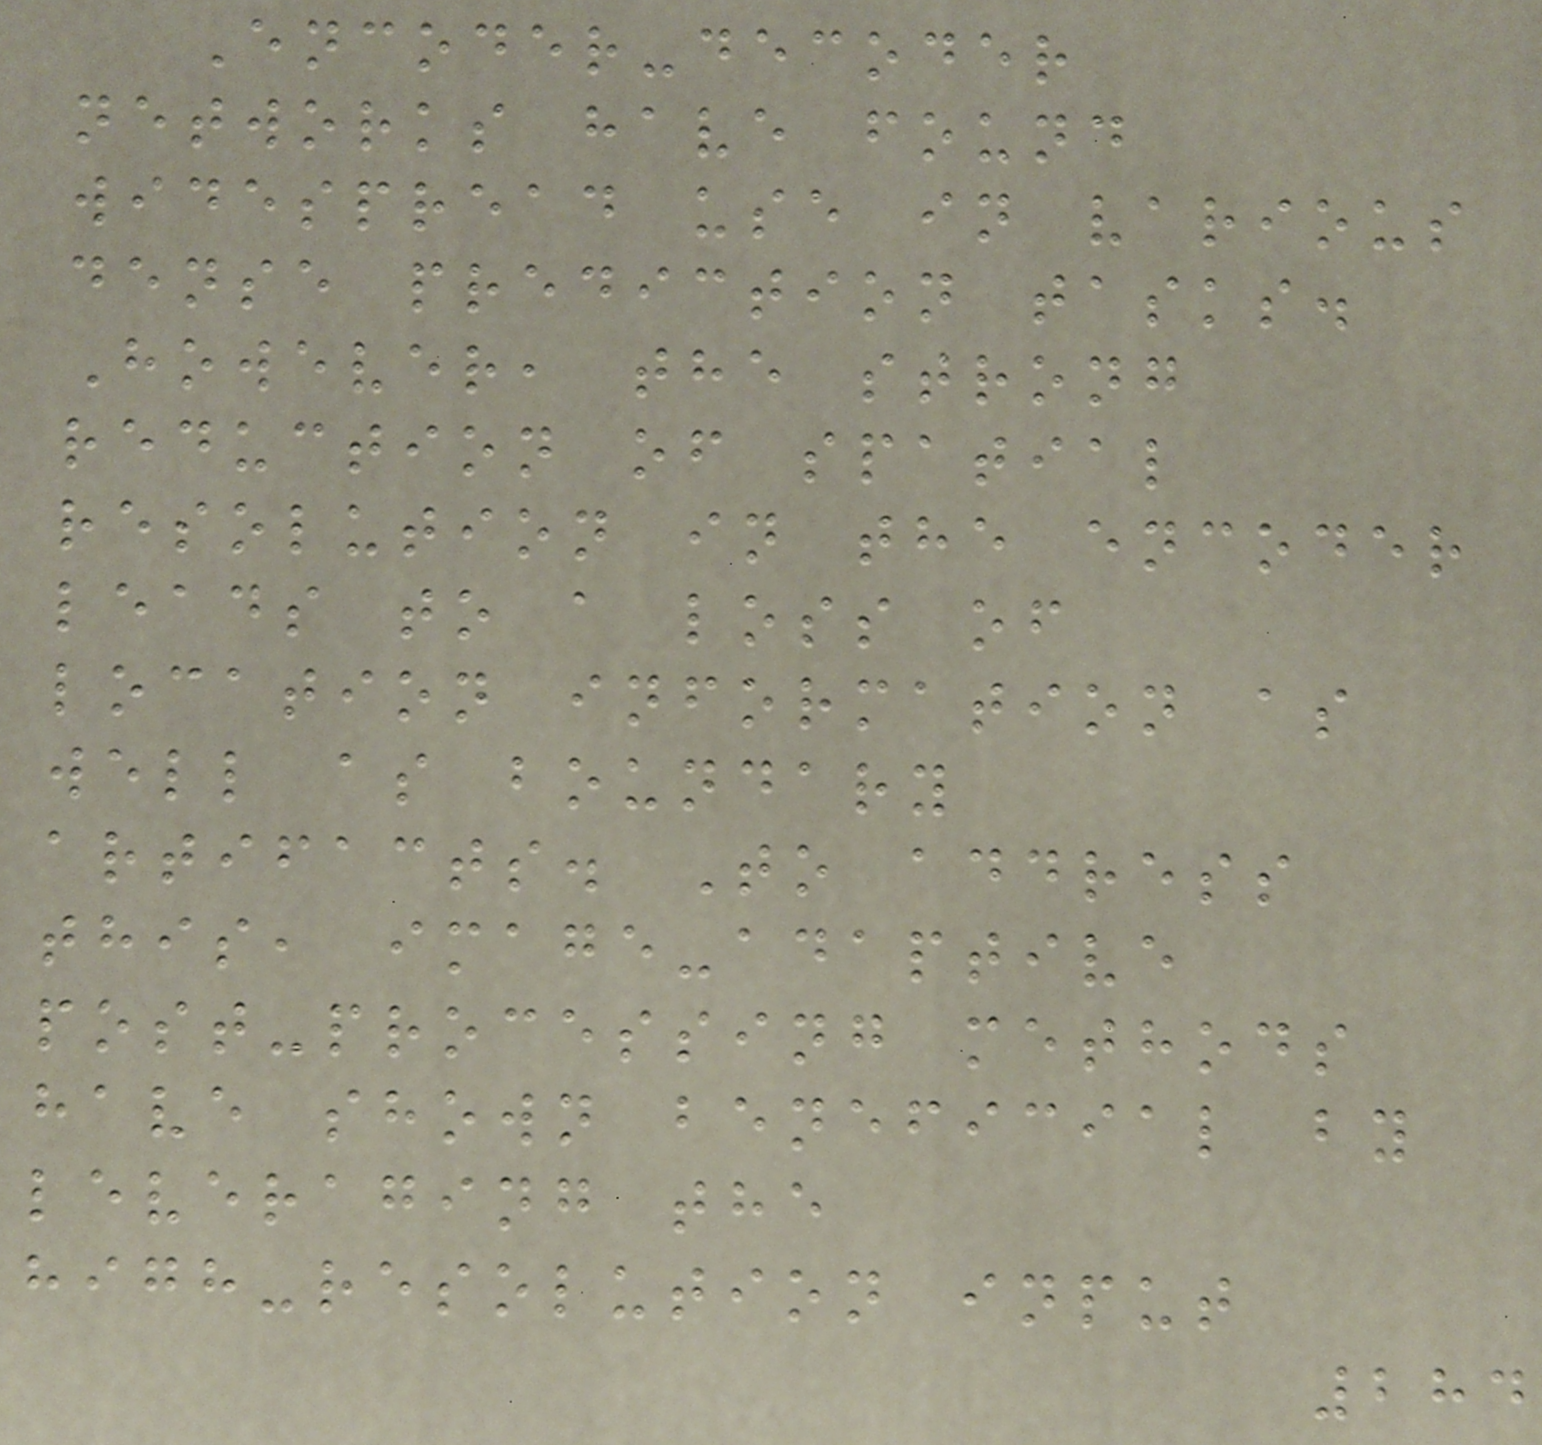Encoder-decoder
networks have found
widespread use in various
dense prediction tasks.
However, the strong
reduction of spatial
resolution in the encoder
leads to a loss of
location information as
well as boundary
artifacts. To address
this, image-adaptive
post-processing methods
have shown beneficial by
leveraging the
high-resolution input
284
